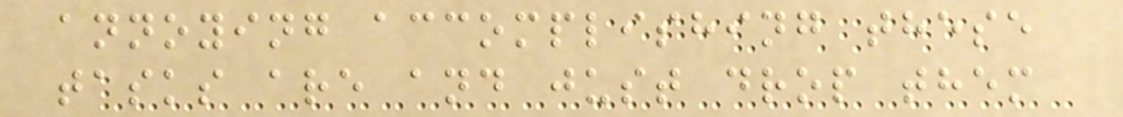annoying accomplishing these
tasks are and just drop them
